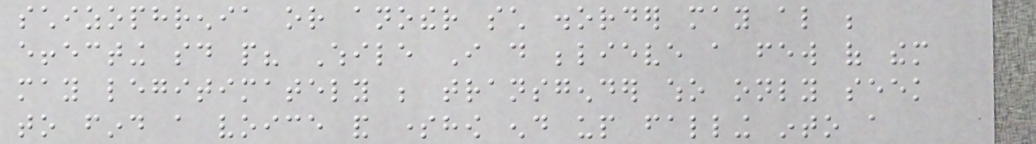schizophrenia or another such disorder may also be
effecting said people? While I do believe a few of them
may legitimately be transgender who only seek
to find a voice and somehow end up falling into a
